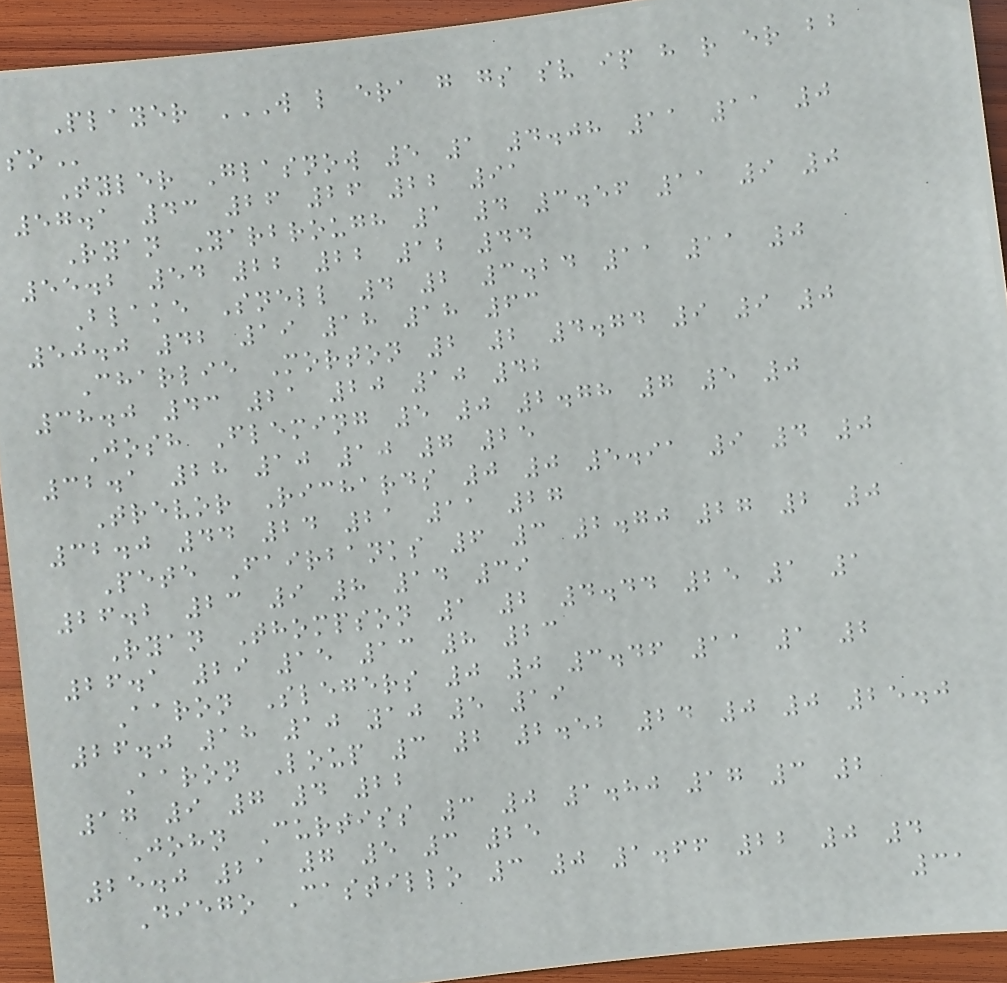Player W L ERA G GS SV IP H R ER BB
SO
Tyler Glasnow 5 1 4.08 11 11 0
57.1 43 26 26 22 91
Ryan Yarbrough 1 4 3.56 11 9 0
55.2 54 22 22 12 44
Blake Snell 4 2 3.24 11 11 0
50.0 42 19 18 18 63
Charlie Morton 2 2 4.74 9 9 0
38.0 43 21 20 10 42
Josh Fleming 5 0 2.78 7 5 0
32.1 28 10 10 7 25
Trevor Richards 0 0 5.91 9 4 0
32.0 44 24 21 11 27
Pete Fairbanks 6 3 2.70 27 2 0
26.2 23 9 8 14 39
Ryan Thompson 1 2 4.44 25 1 1
26.1 29 15 13 8 23
Aaron Slegers 0 0 3.46 11 1 2
26.0 18 10 10 5 19
Aaron Loup 3 2 2.52 24 0 0 25.0
17 9 7 4 22
John Curtiss 3 0 1.80 17 3 2
25.0 21 7 5 3 25
Diego Castillo 3 0 1.66 22 0 4
31
